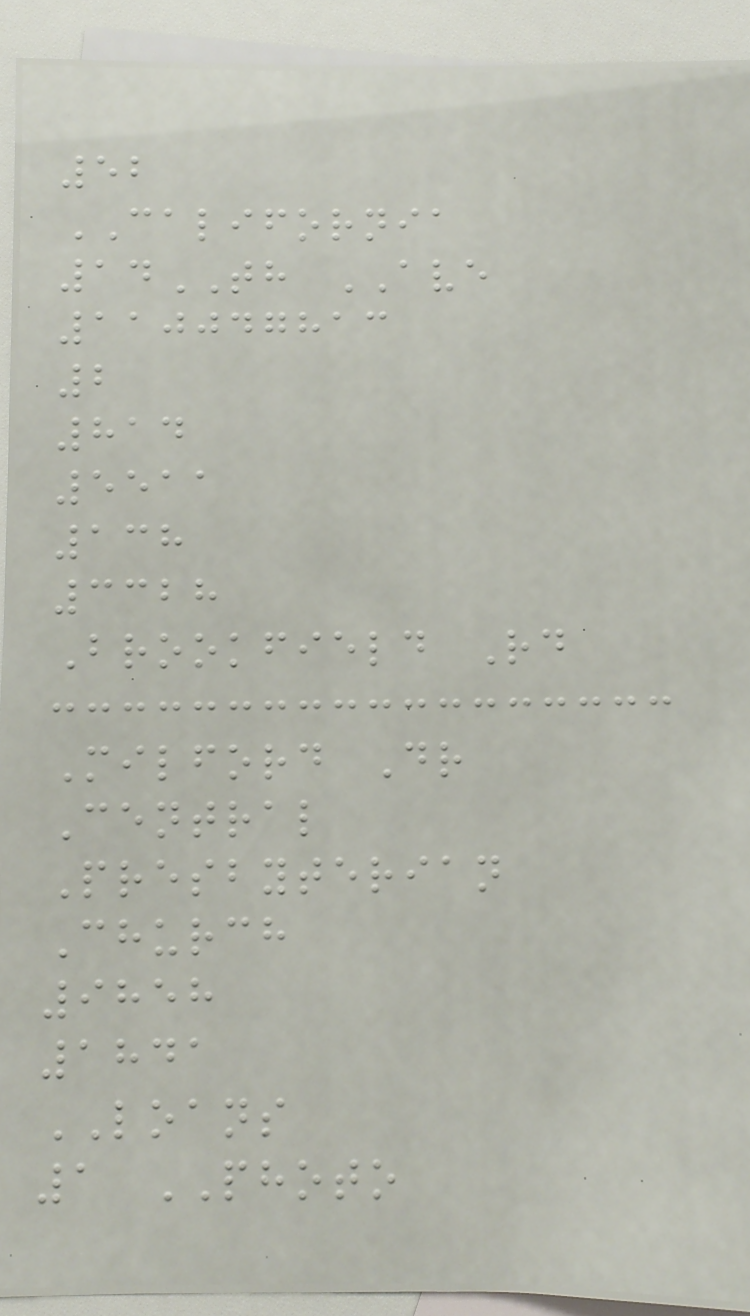52
CALIFORNIA
14TH AVE
110047813
2
814
5511
138
3328
Brookfield Rd
Milford Dr
Central
Presbyterian
Church
9858
1841
LOANS
1 PHOTO
